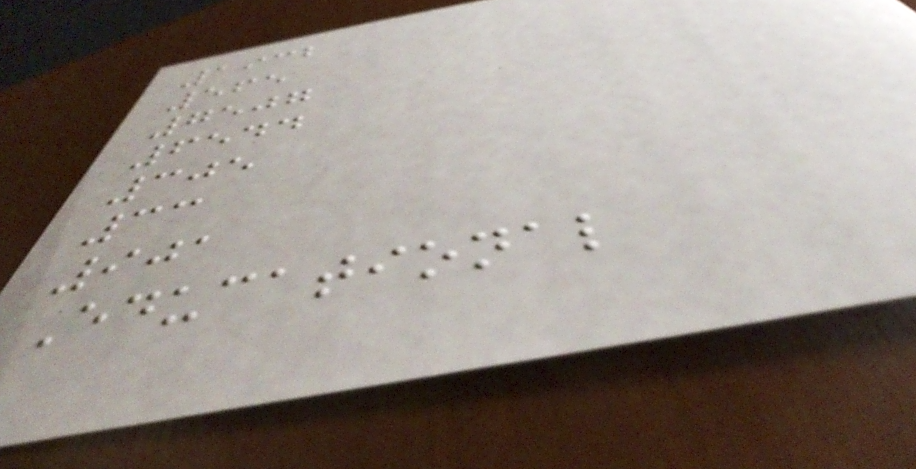1932
565
7507
6544
305
33
901
Educational
